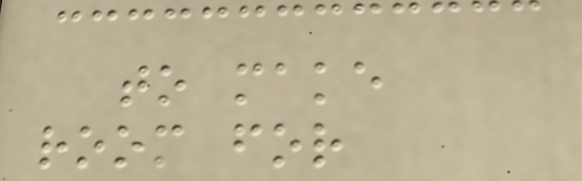to make
room for
